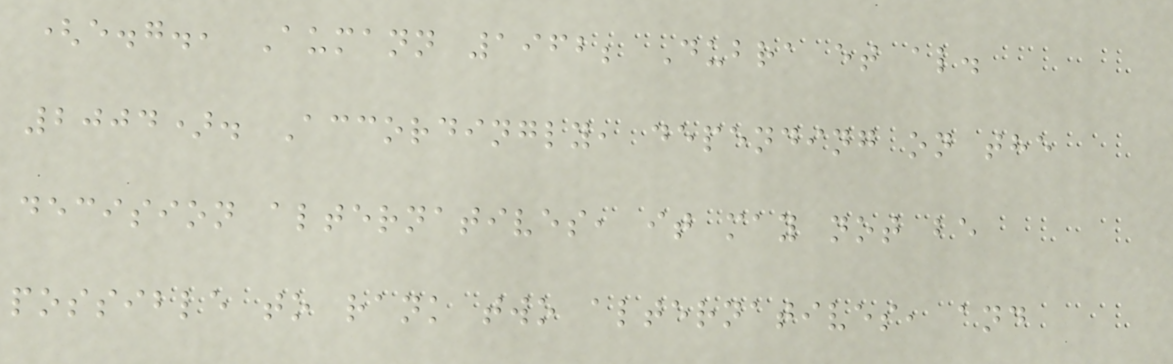(e.g., Aumann 1962; Dubra et al.
2004). Accordingly, depending on the
decision alternatives, it may not be
possible to rank two alternatives, and
